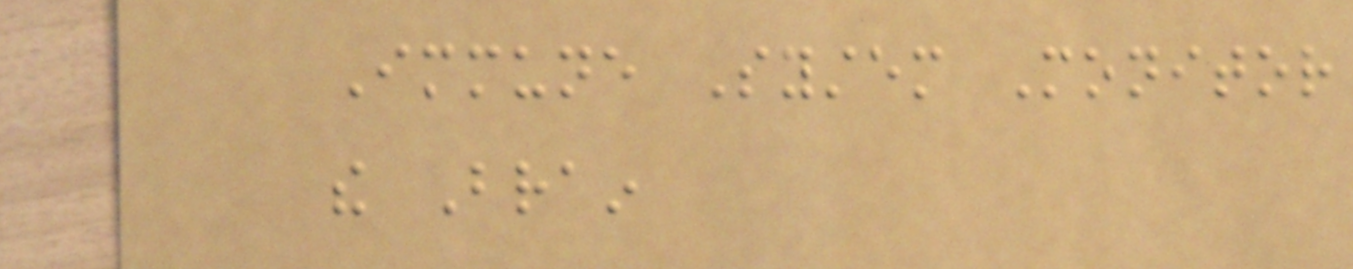Immune System Monitor
the Brain
